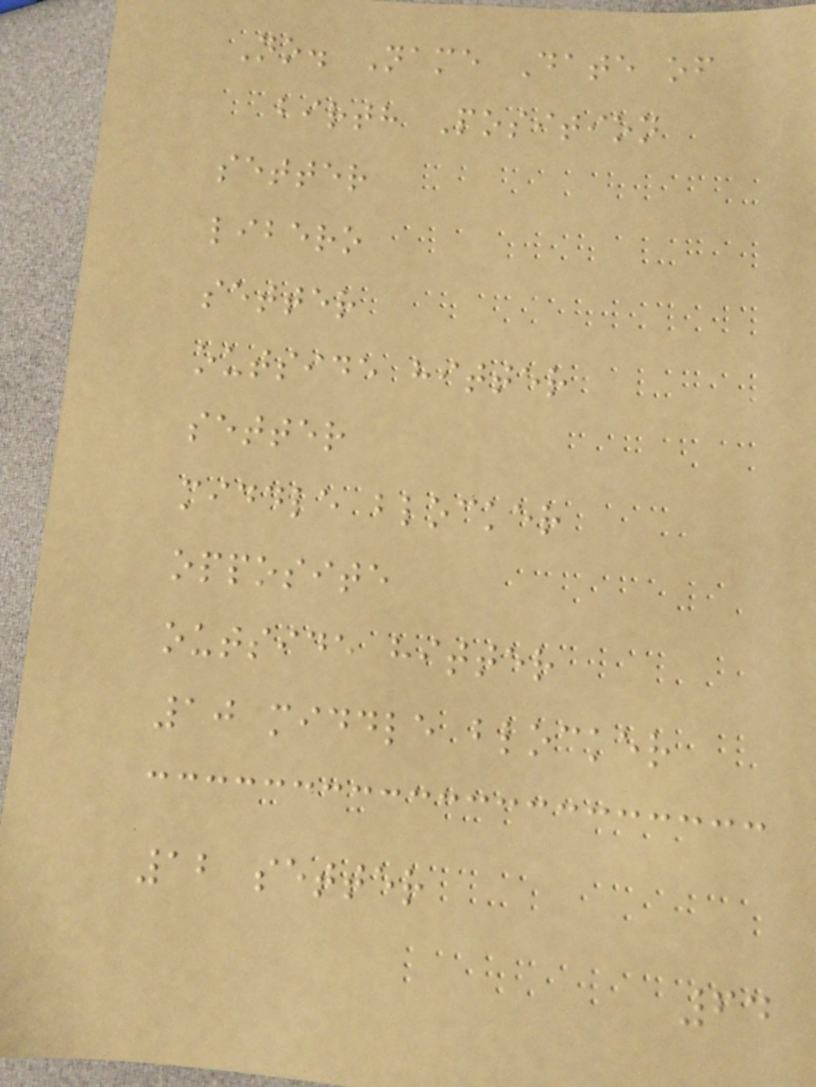No. Name Date of
birth Position
setter
libero
setter
outside hitter
setter
middle blocker
opposite
outside hitter
10 middle blocker
12 setter
64
